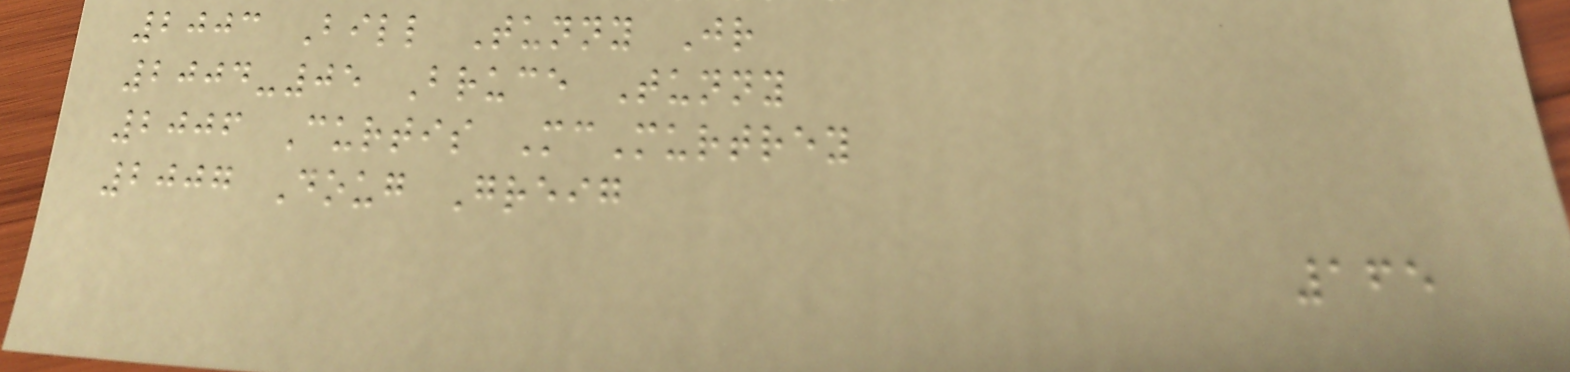2003 Bill Tunny Jr
2004-05 Bruce Tunny
2006 Curtis McMurtrey
2007 Doug Greig
165
